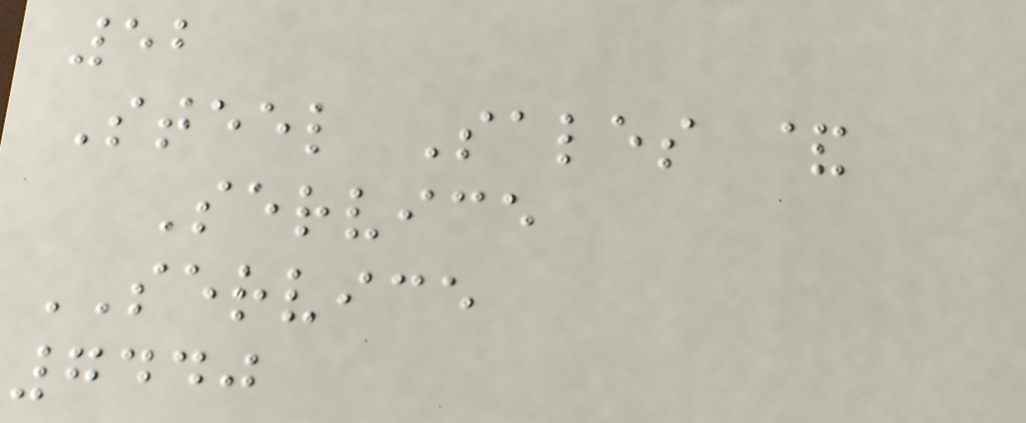52
Steel Sales &
Service
SERVICE
7440
